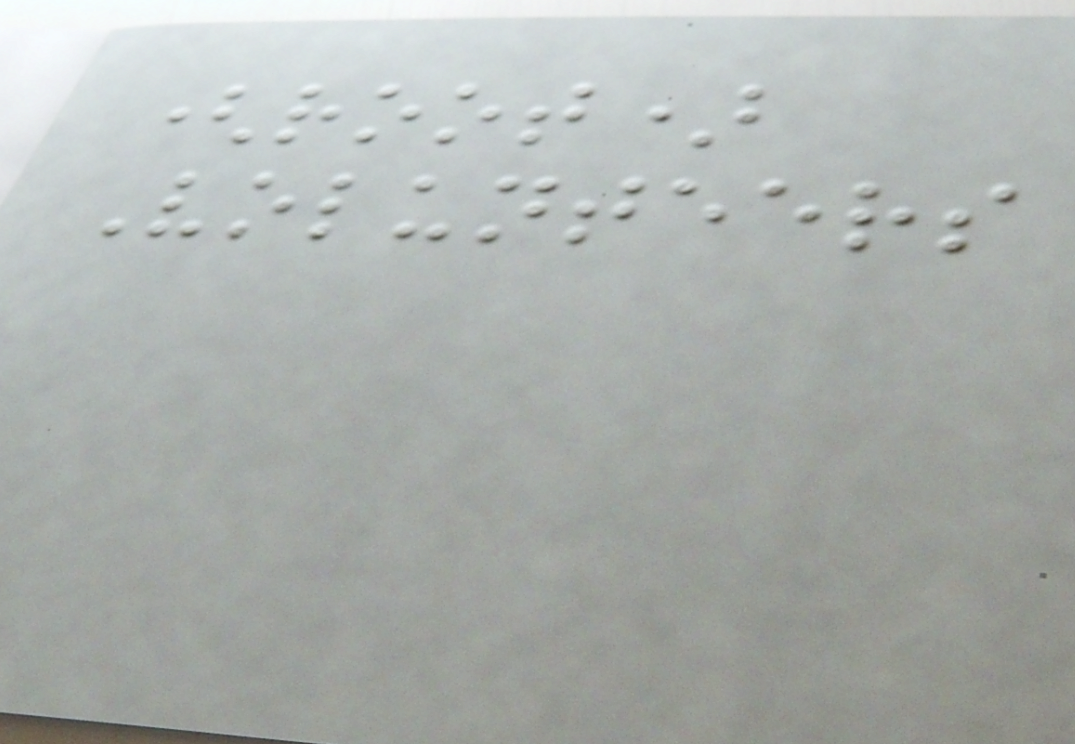(root)
Volunteers
